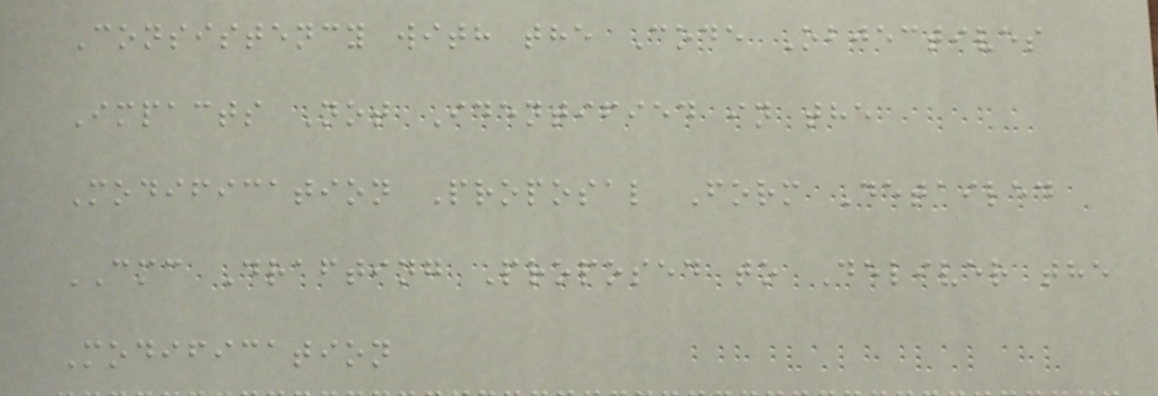Consistency with the Code Objectives
Impacts Not Identified in the
Modification Proposal Form Detailed
CMC Drafting Proposed to Deliver the
Modification
